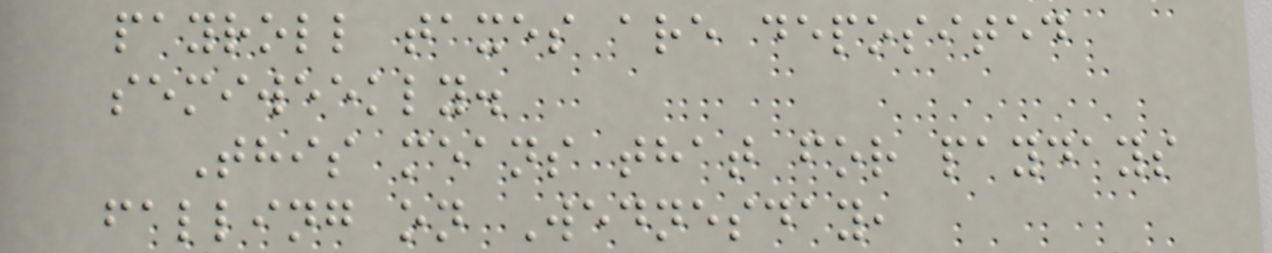payroll taxes are deposited
semiweekly.
This means that for paydays
falling on Wednesday,
